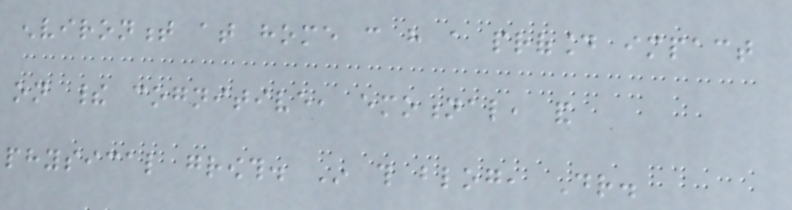environment at home can have a profound impact
on their cognitive, emotional, and
physical growth. In this blog, Dr.
